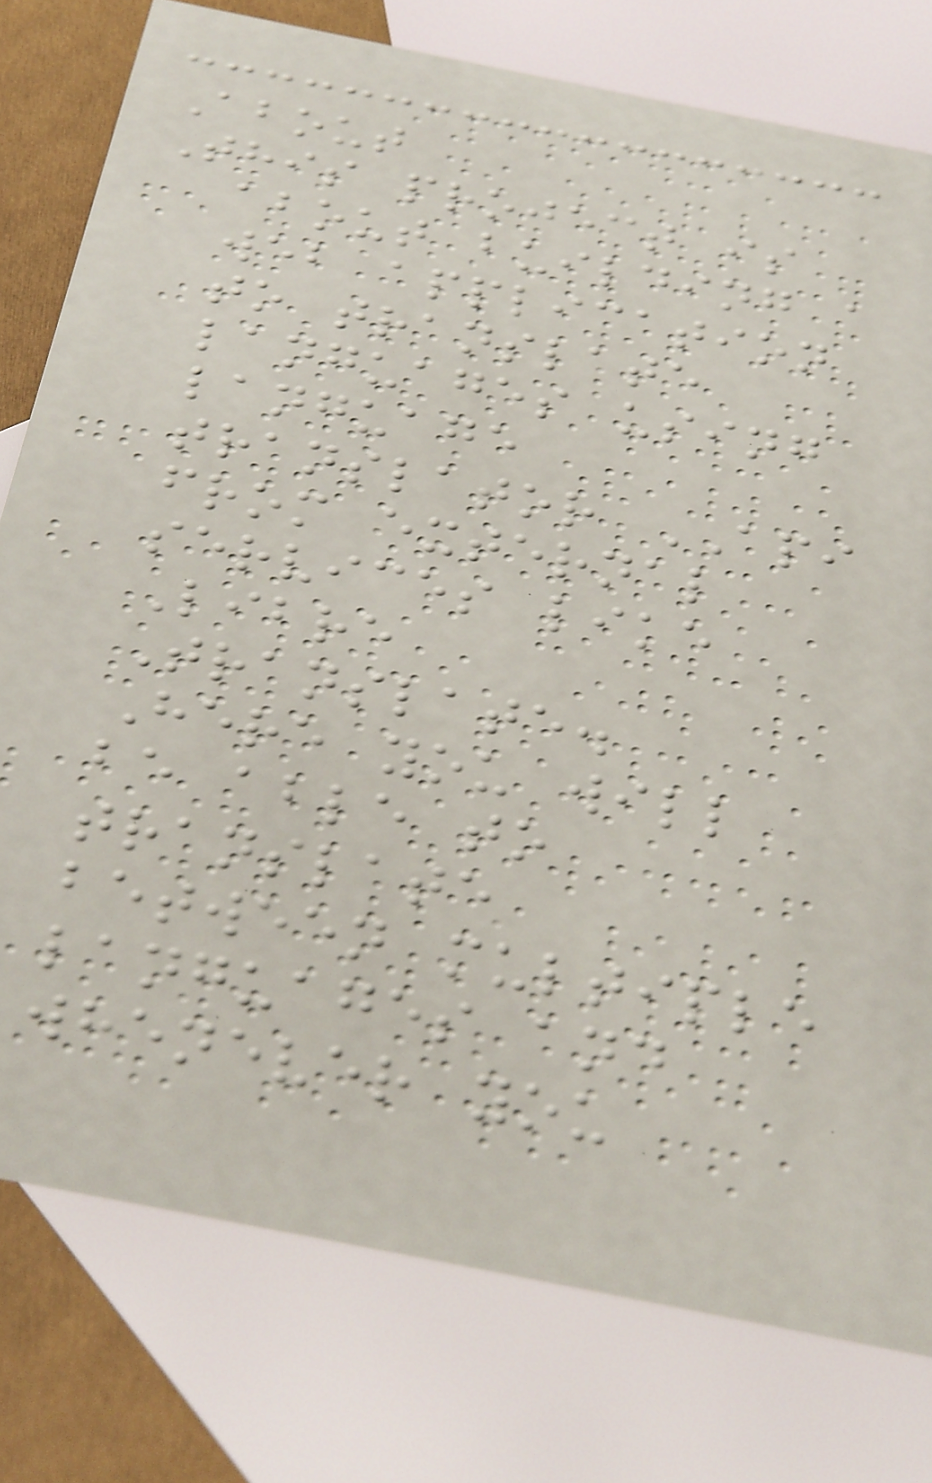About
This project is
about building a
web application
to translate
languages using
language
translator API
from external
services like
Libre
Translate.
Here you will
be able to
translate
between multiple
languages and
whenever you
